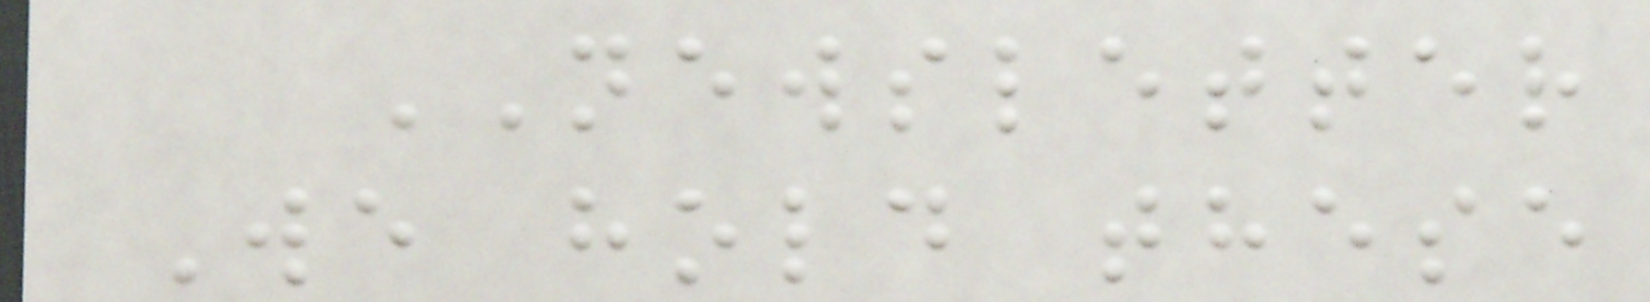NEWSLETTER
We hold these
